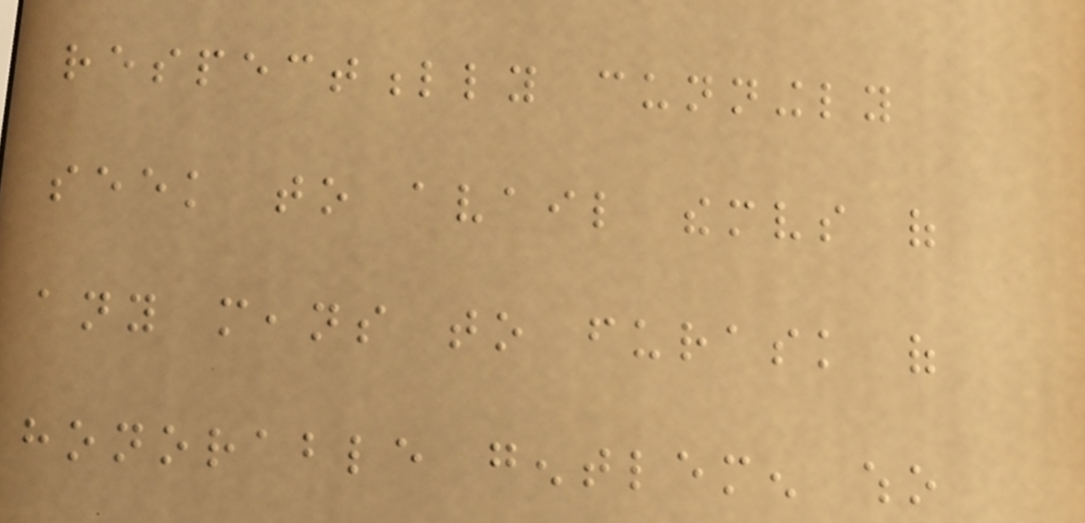respectfully cunningly
seek to avail themselves of
any means to furask of
honorable gentlemen who
